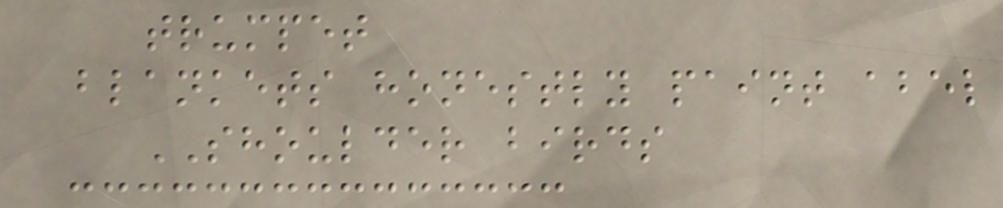trumpet
blankets honestly paint abel
SHOULDER birds
